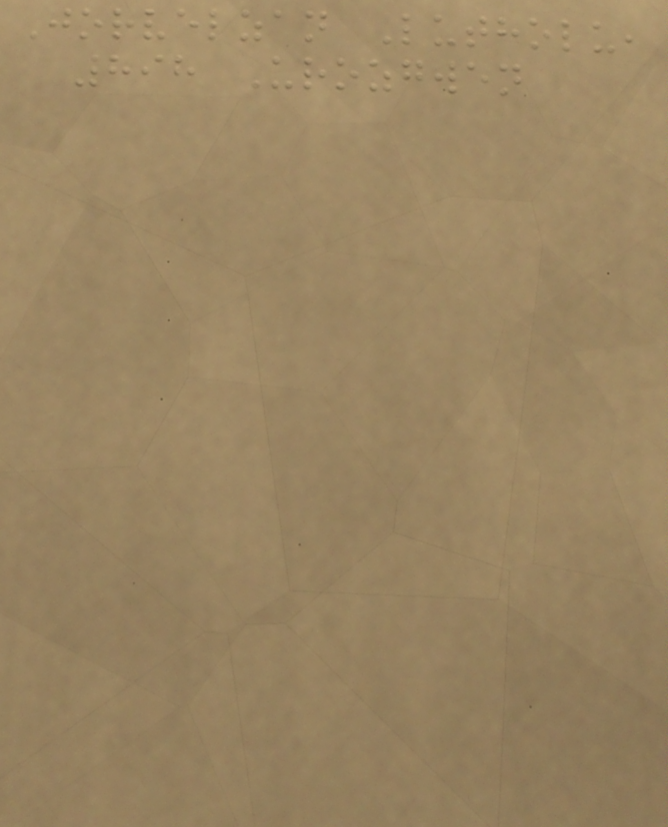Jorvelzan Lutholu,
898 Urozgwen
